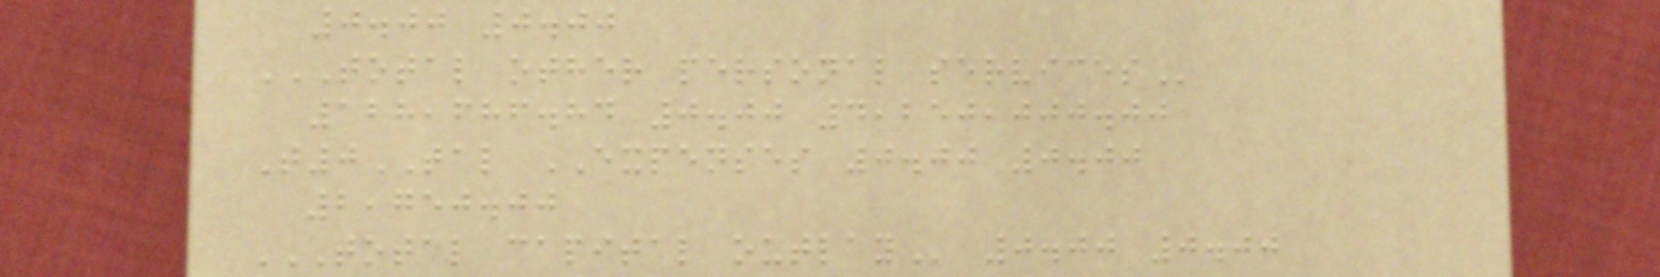0.00 0.00
TOTAL OTHER PERSONAL SERVICES
128,686.84 0.00 4,250,000.00
T0TAL EXPENSES 0.00 0.00
2,750.00
TOTAL CAPITAL OUTLAY 0.00 0.00
